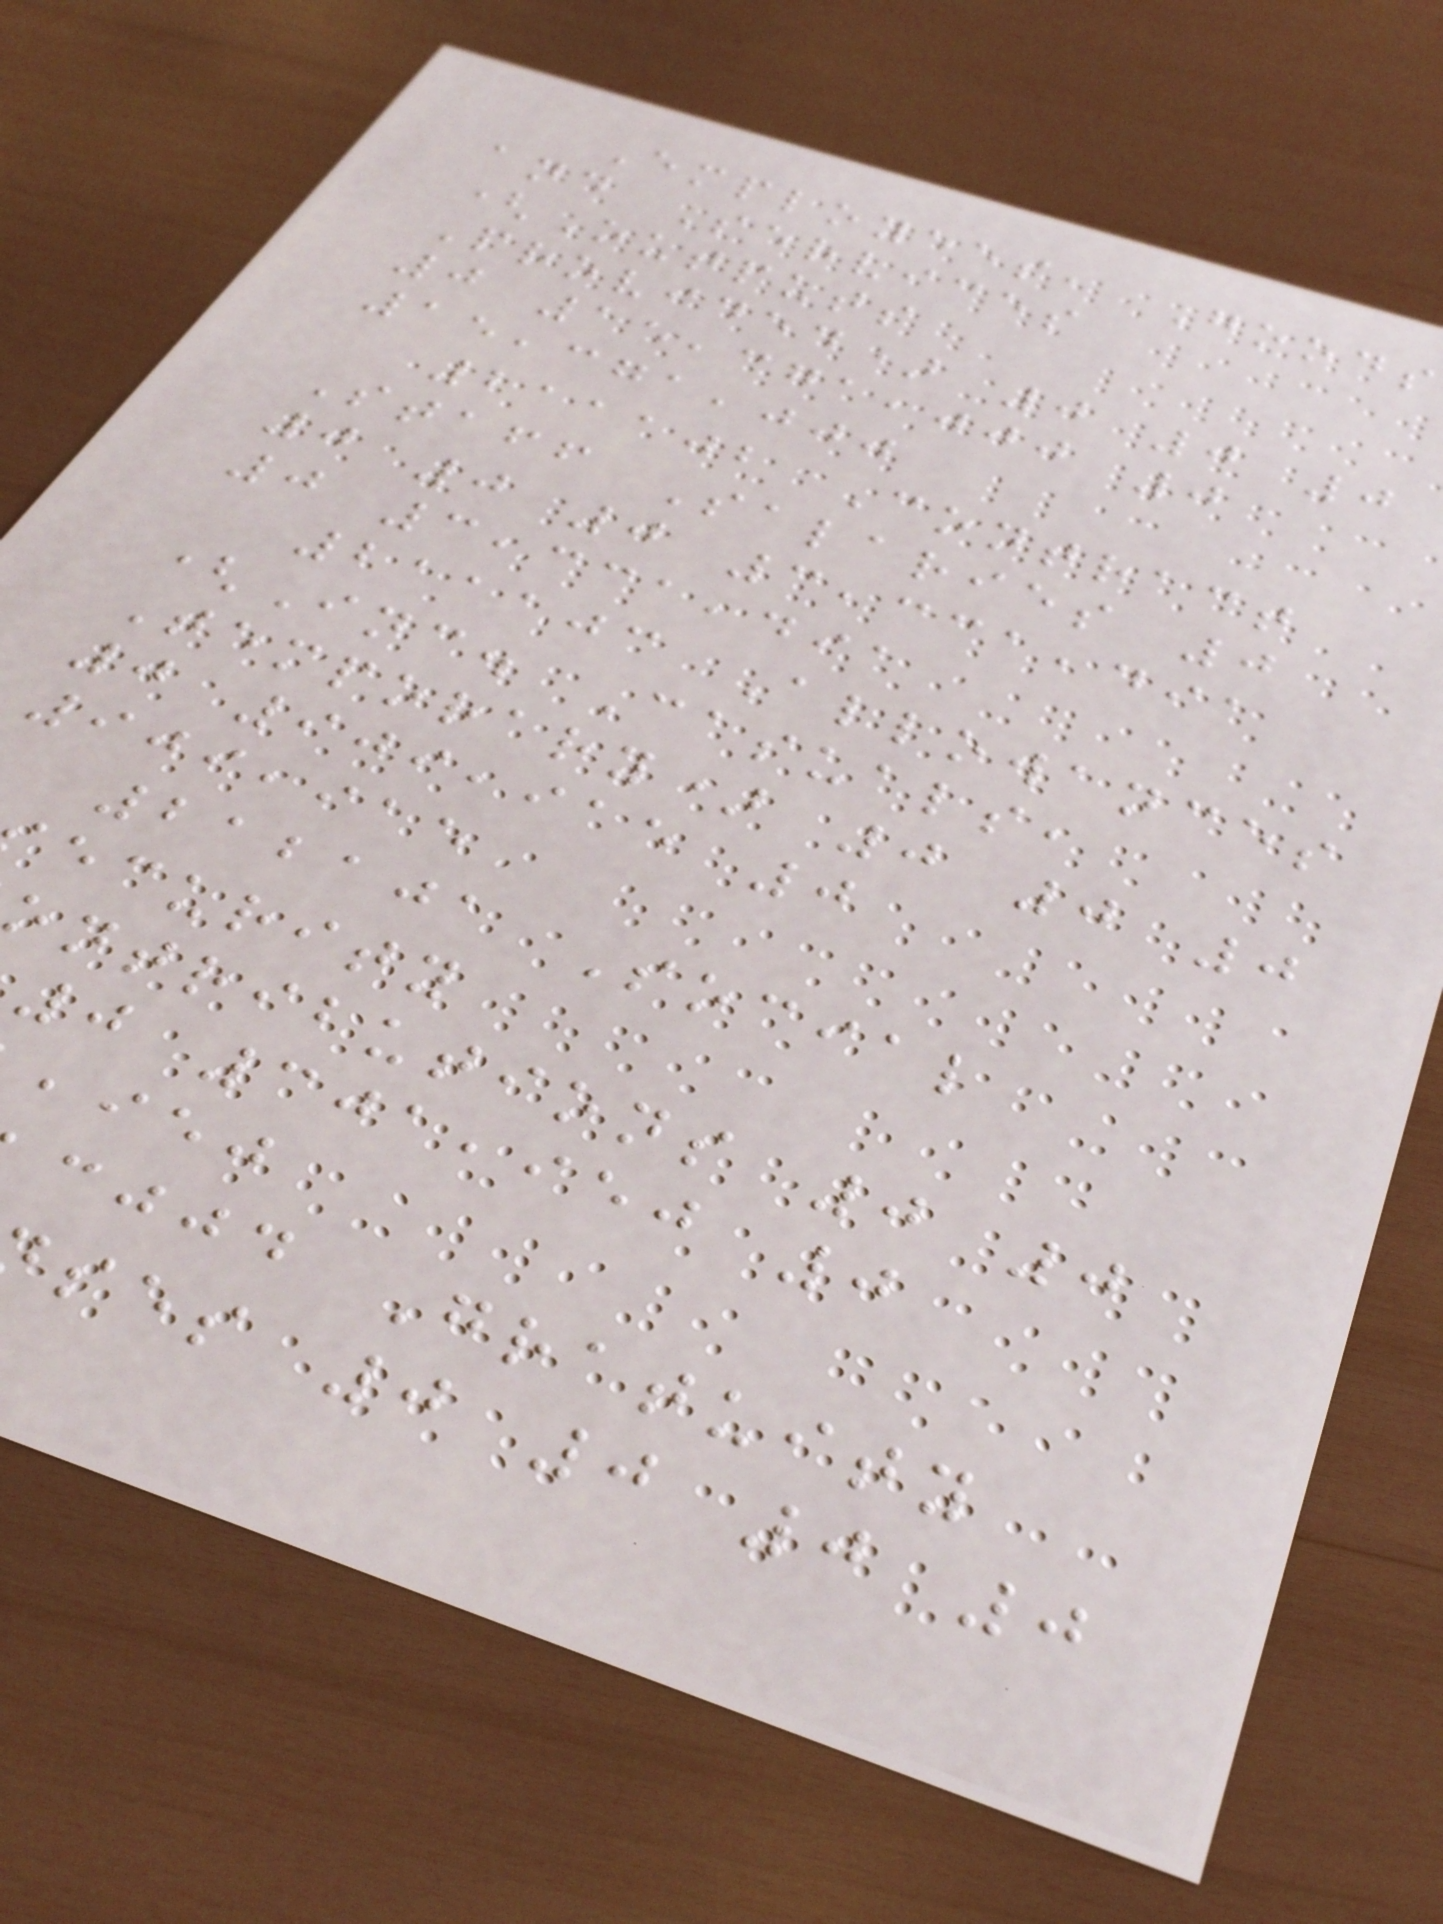Employees, Goods
and Services
(Outputs
Provided) 0 0 0
0 15,371,000 0
15,371,000
211102 Contract
Staff Salaries 0
0 0 0 3,331,491
0 3,331,491
211103 Allowances
(Inc. Casuals,
Temporary) 0 0 0
0 909,915 0
909,915
212101 Social
ecurity
ontributions 0 0
0 301,950 0
,iej
cjjd Gratuity
ses 0 0 0 0
